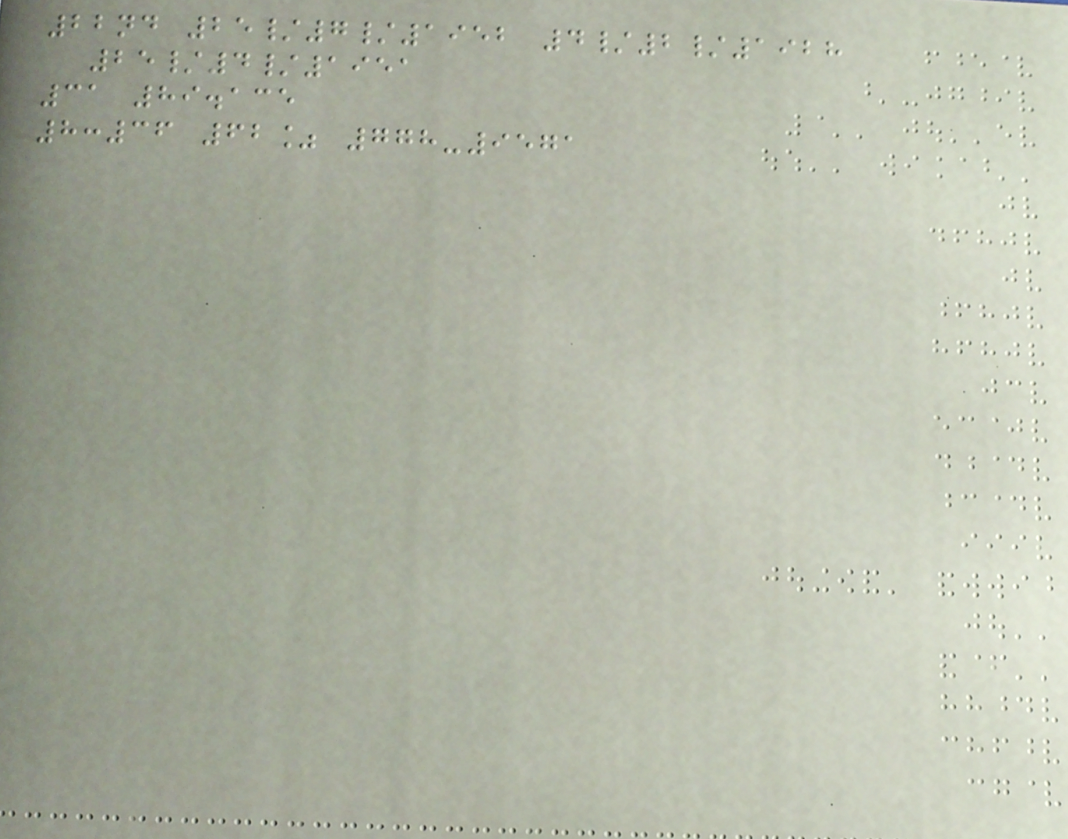22nd 25/7/1952 4/2/1928
25/4/1951
31 89.135
8:36 62% 778-9571
